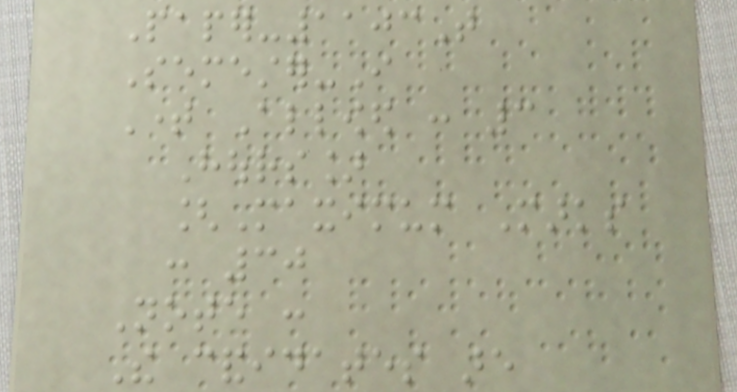Paper-1103T
Semester-I
Time Allowed : 3
Hours]
[Maximum Marks
: 30
Note :
The candidates are
